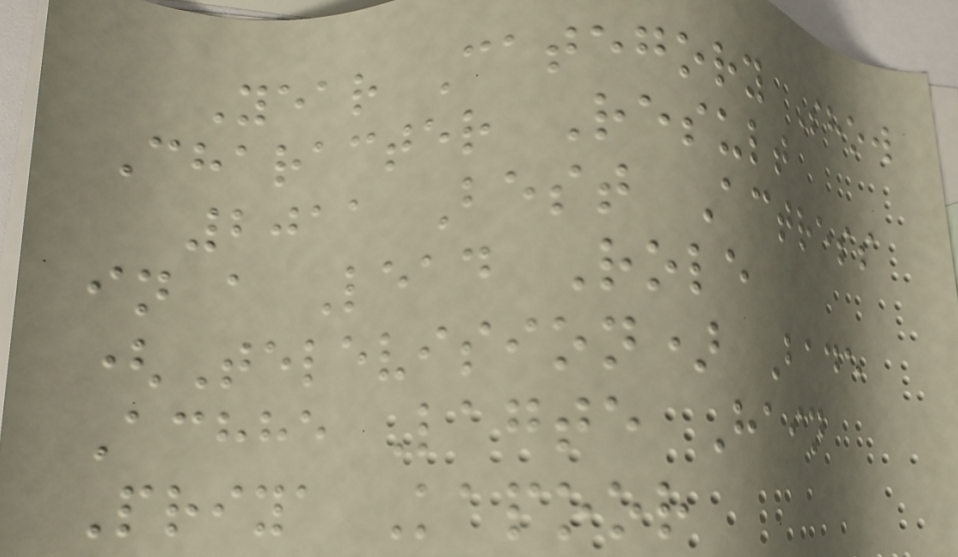Year Category Show
Character Result
2011 Best Actress
in a Lead Role
(Television) Bade
Achhe Lagte Hain
Priya Kapoor
